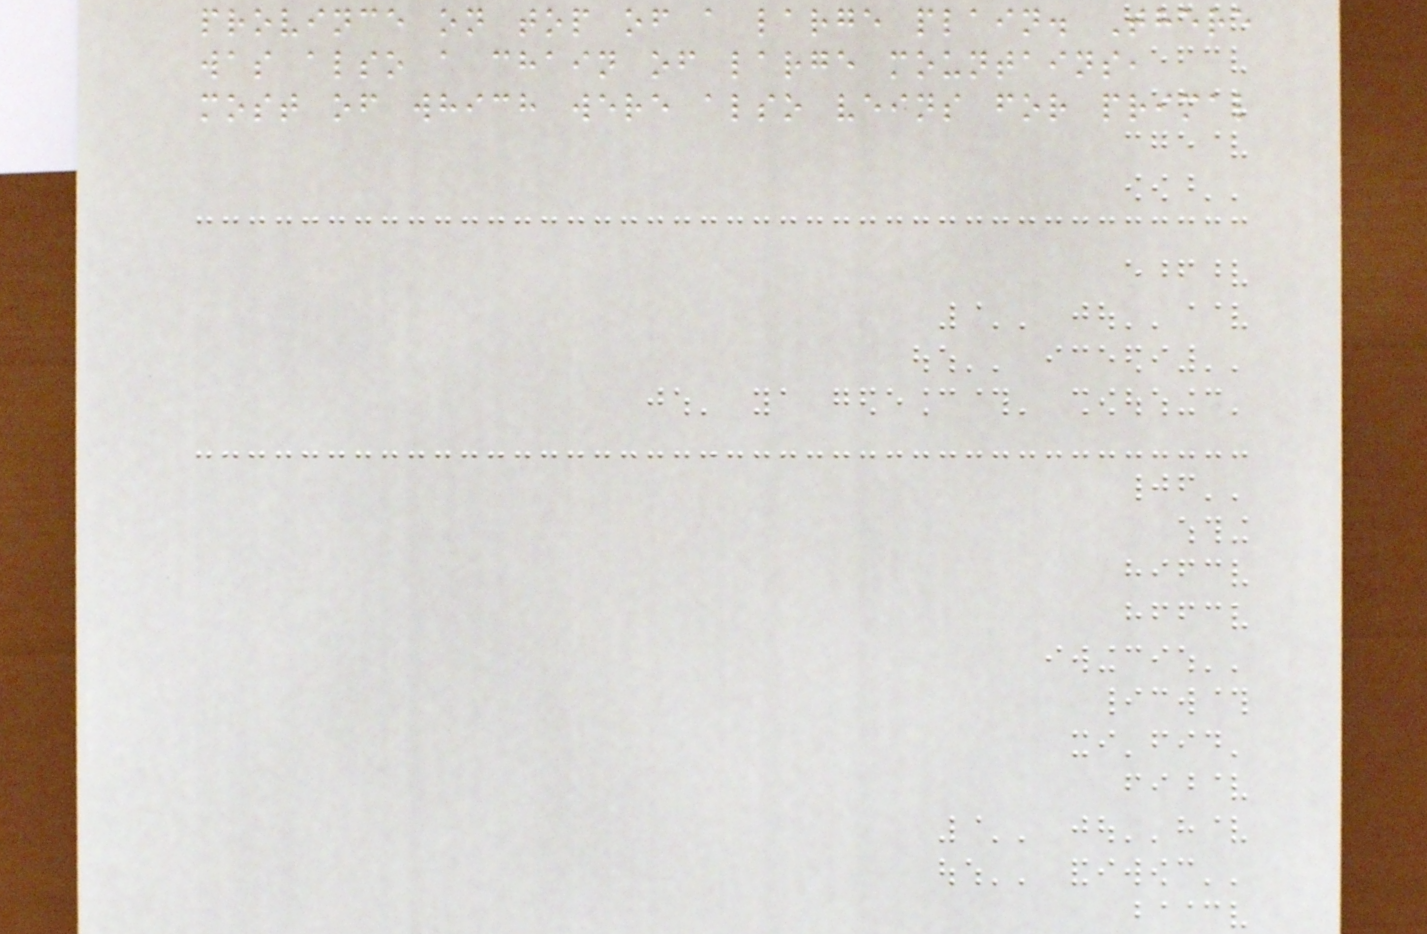province on top of a large plain. There
was also a chain of large mountains,
most of which were also veins for primal
